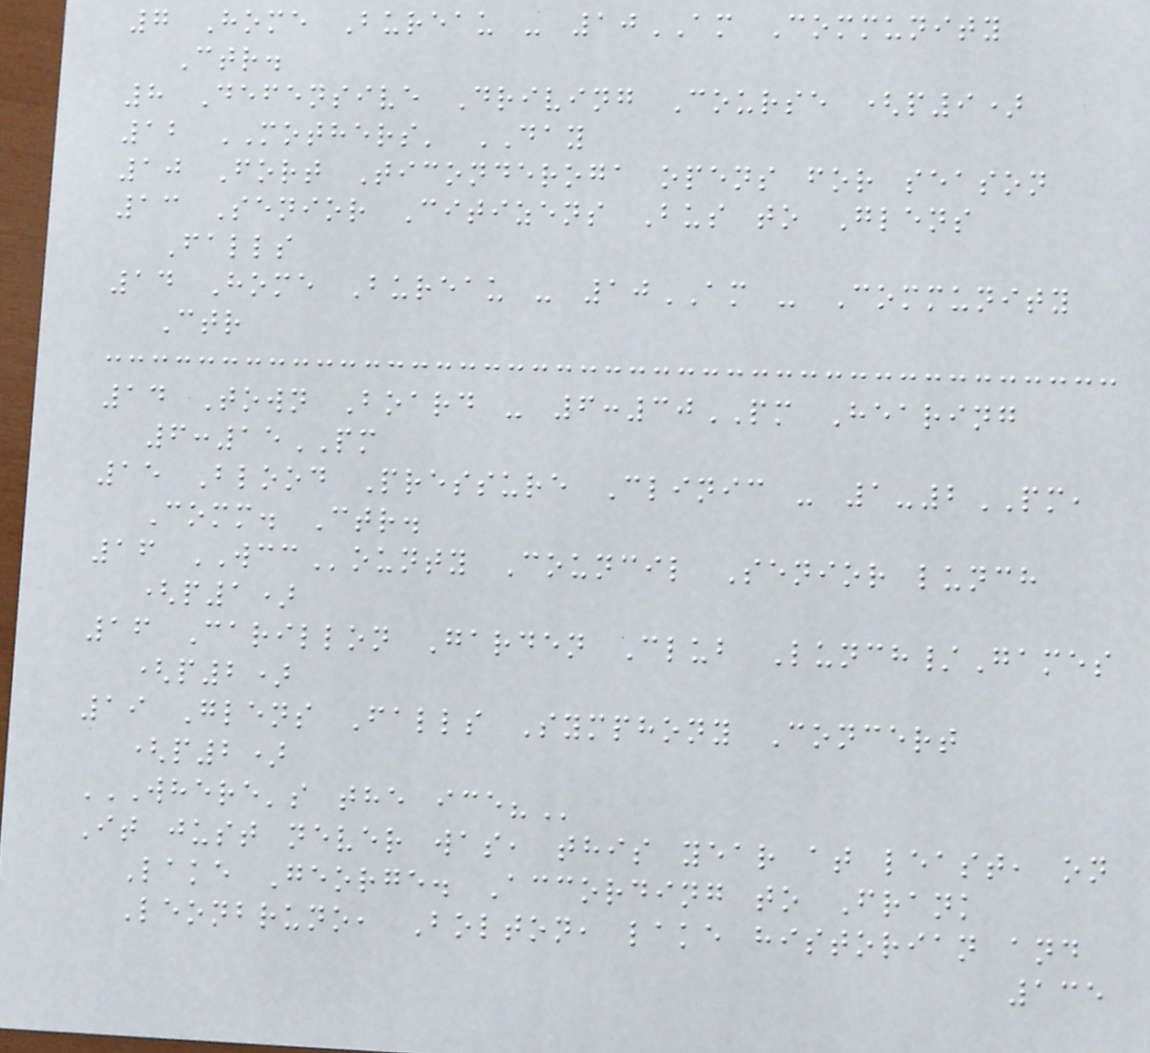7 Home Bureau - 10AM Community
Ctr.
8 Defensive Driving Course (p9)
12 MOTHERS' DAY
10 Fort Ticonderoga opens for season
13 Senior Citizens Bus to Glens
Falls
14 Home Bureau - 10AM - Community
Ctr
14 Town Board - 6:30PM Hearing
6:15PM
15 Blood Pressure Clinic - 1-2PM,
Comm. Ctr.
16 WCCounty Council Senior lunch
(p1)
16 Carillon Garden Club Lunch/Games
(p2)
19 Glens Falls Symphony Concert
(p2)
WHERE'S THE ICE?
It just never was, this year at least, on
Lake George. According to Frank
Leonbruno, Bolton, lake historian and
135
